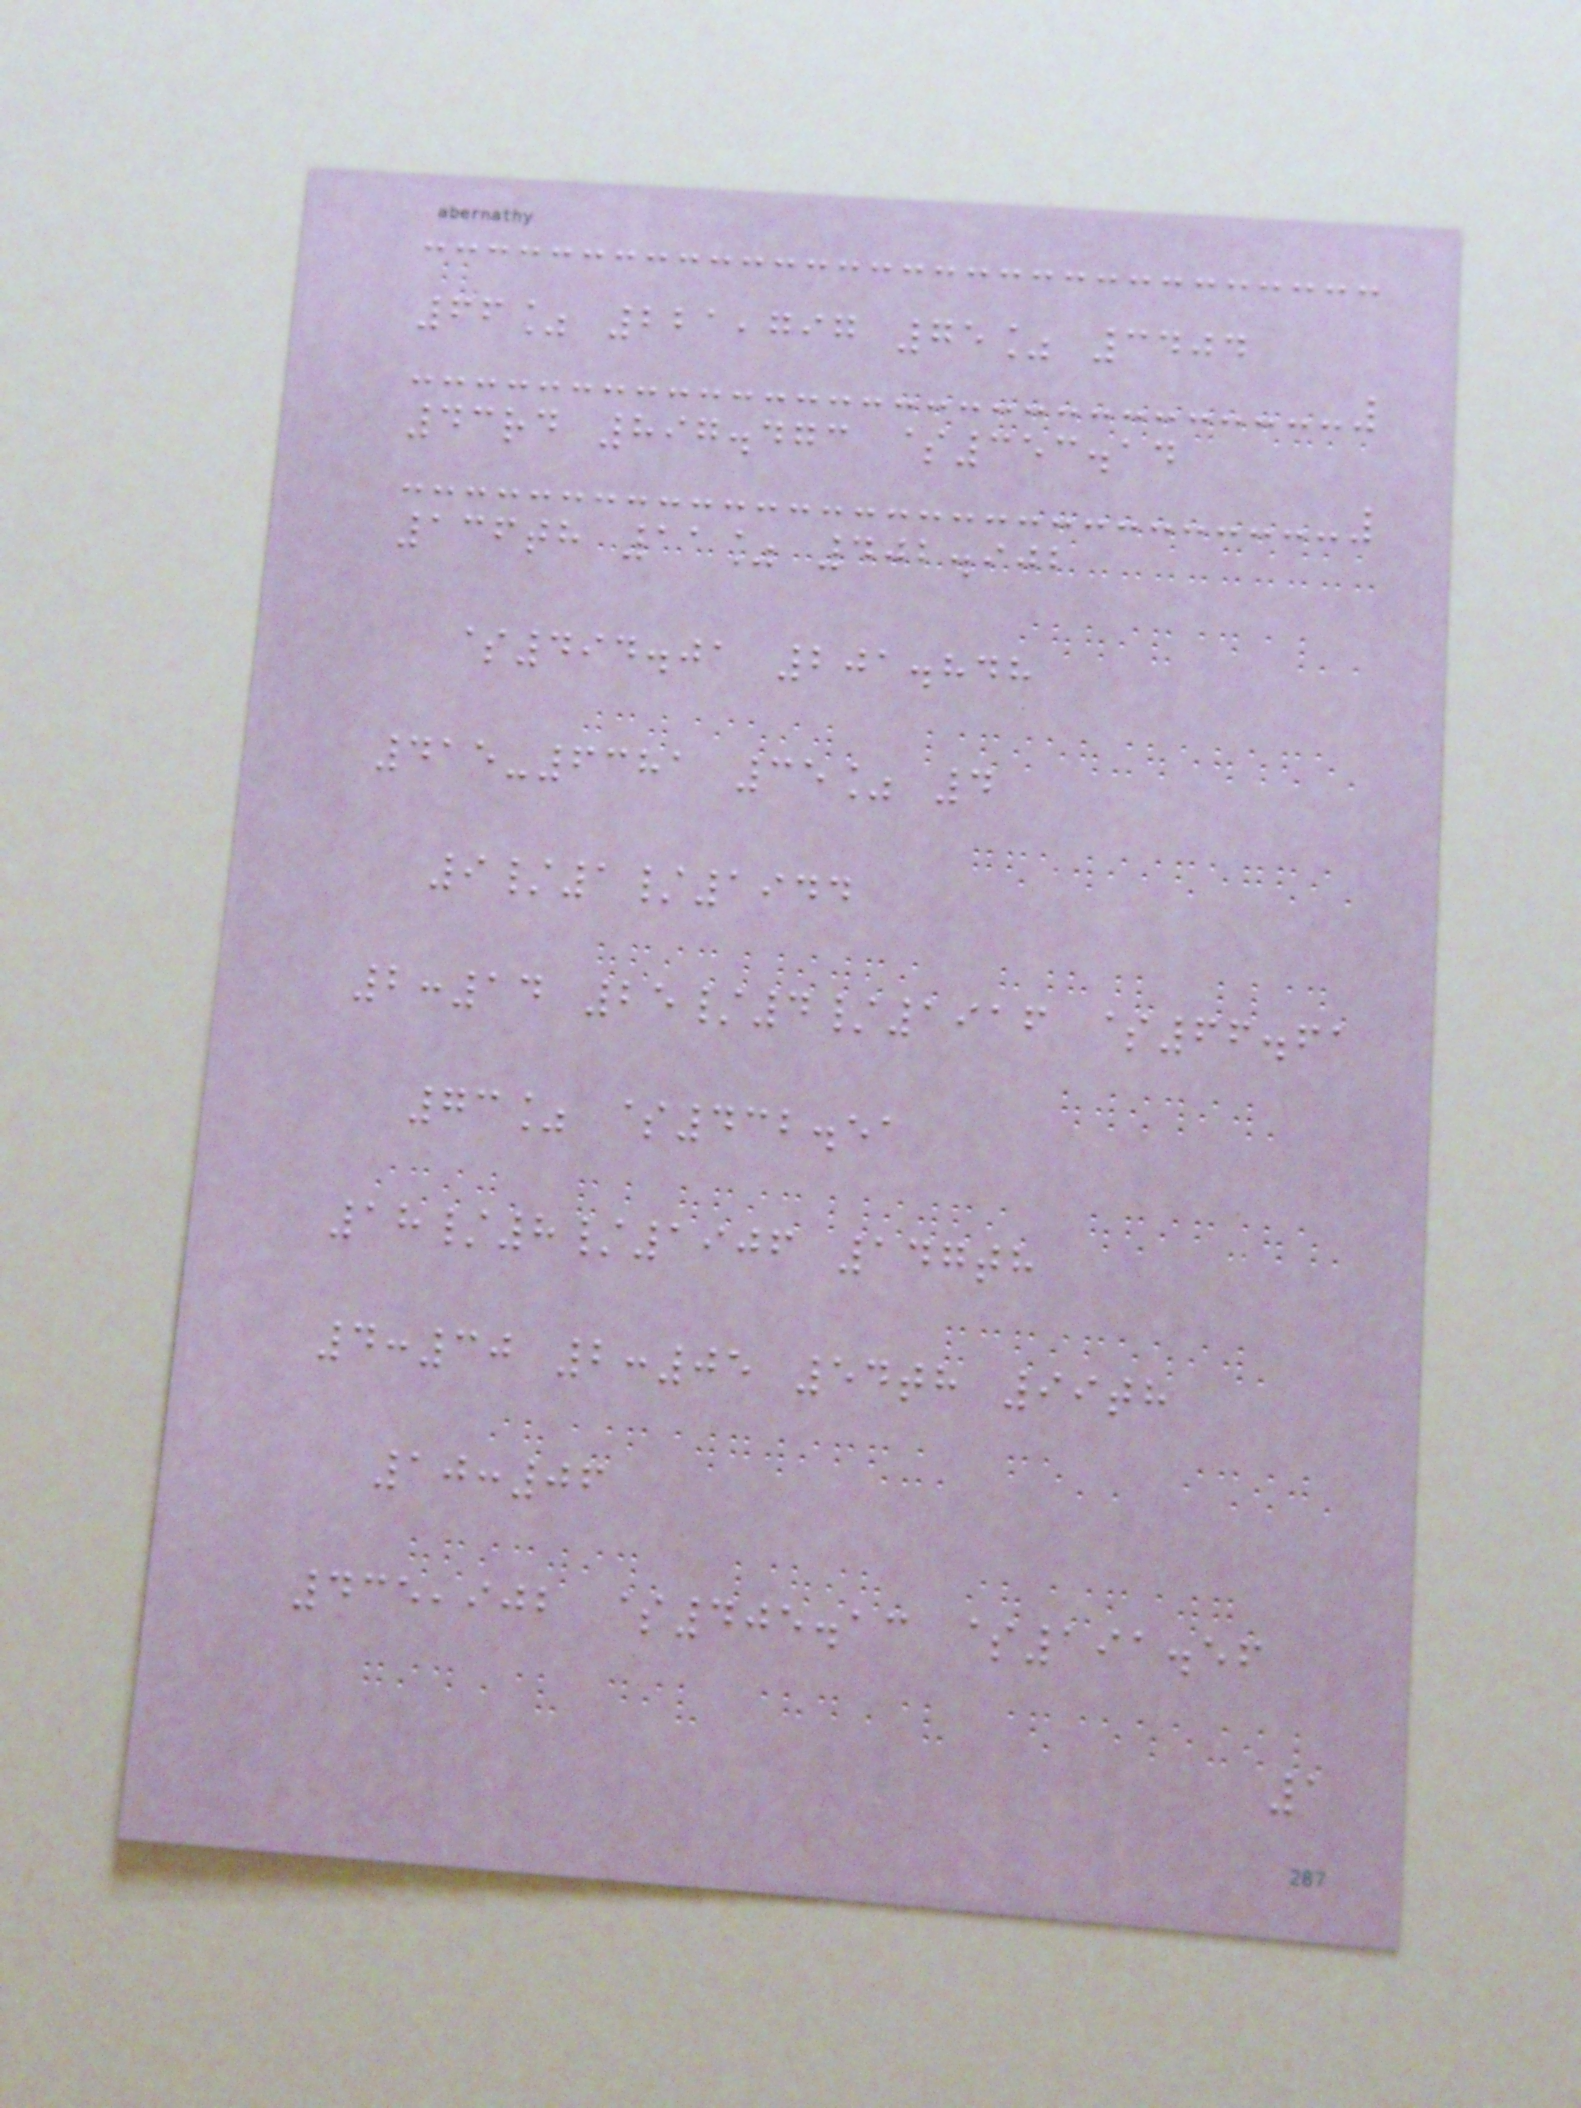66% 221,797 75% 3404
43rd 897.473 $353.14
136th 11% 402.902
$494.01 201.848
415-6381 35% 4
9/1/1944
2:14 25/4/1916 $66.61
73% $432.51
18/8/1906 147th
4:30 2:05 54th 99th
10:06
435,902 $405.13 $191.56
1
